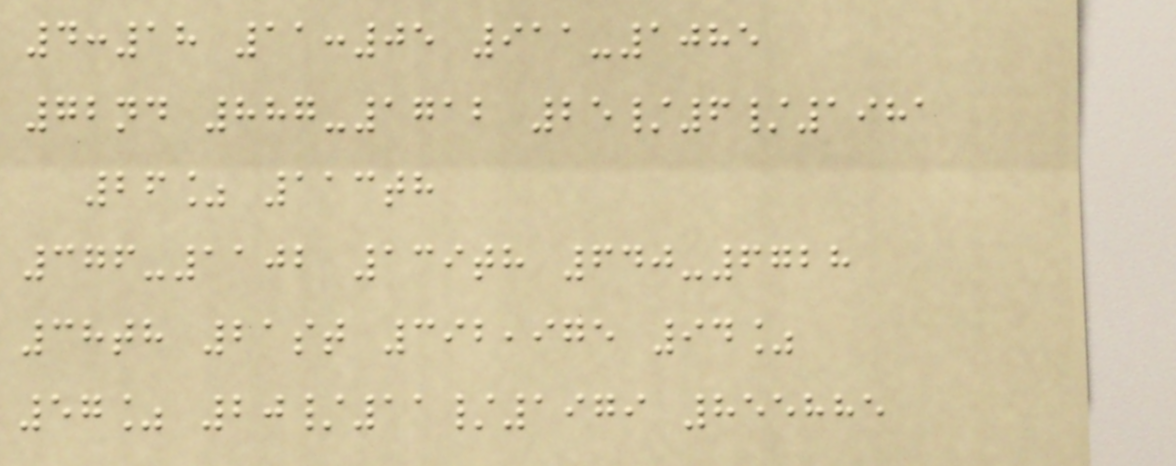4:18 11:05 911-1085
72nd 887-1712 25/6/1981
26% 113th
376-1102 139th 640-6728
38th 21st 392,975 94%
57% 20/11/1979 855885
